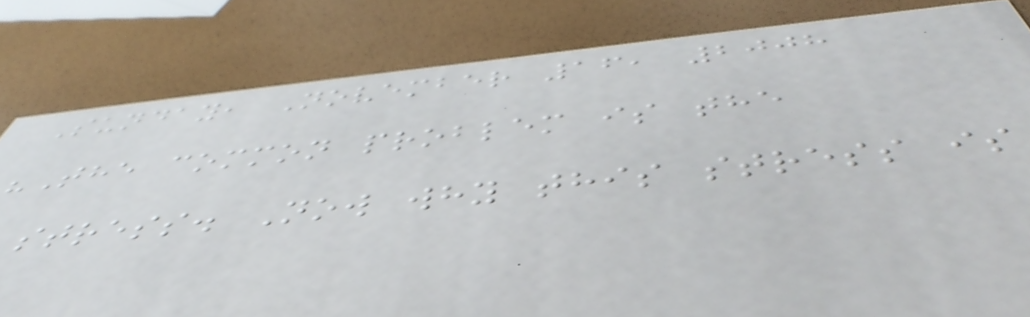Sunday, November 16, 2008
"The common problem is the
stress. Now why this stress is
